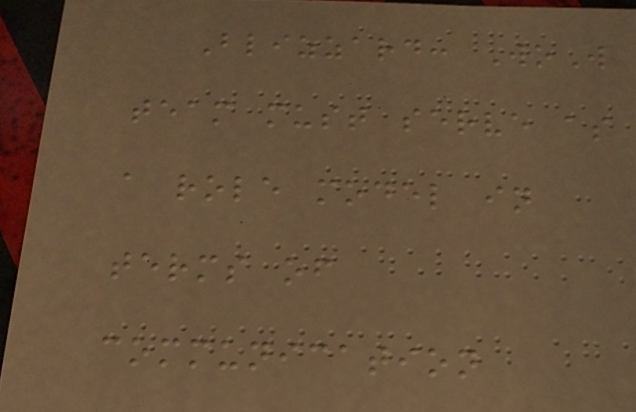Blizzard: WoW
team must serve as
a role model in
terms of
communication
